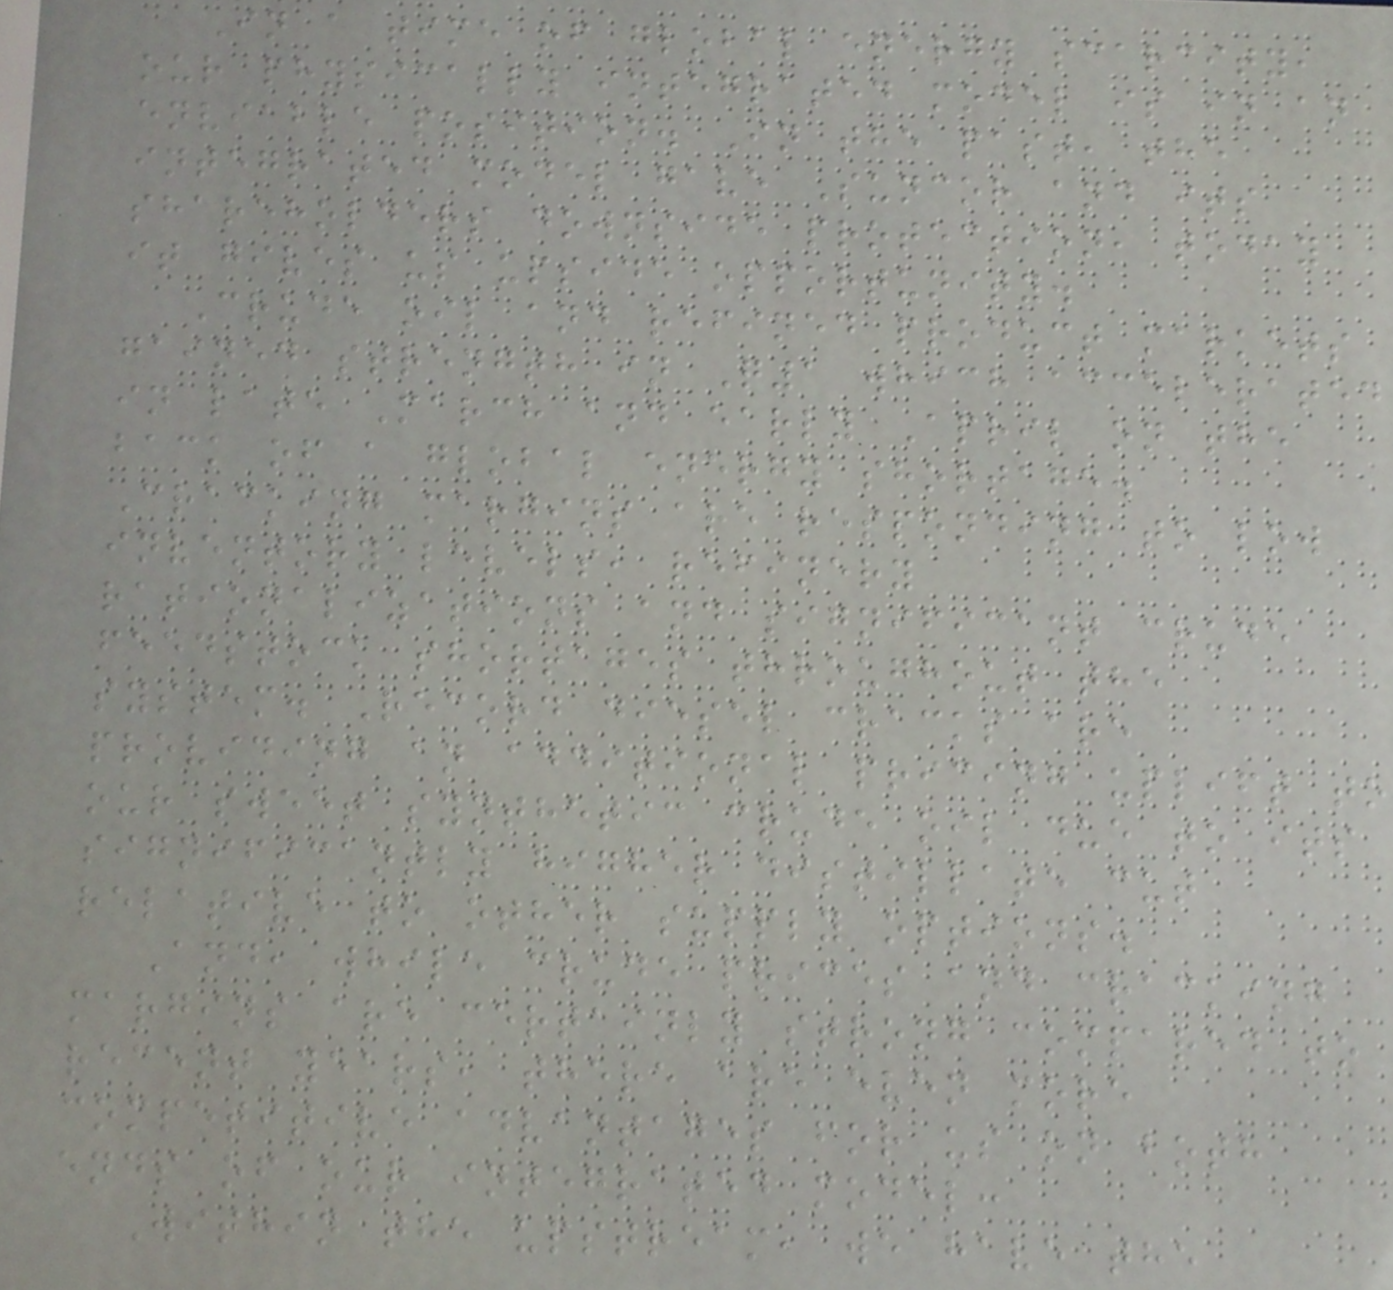In a time of global energy scarcity,
our physically integrated model is in an
enviable position. In the past, the
integrated model gave Suncor and its
shareholders downside protection, today
it gives us upside opportunity.
Crude oil and refined product markets
gained strength in Q1 which accelerated
in late March and early April on the
back of a global energy shortage.
Cracking margins are responding to low
inventory levels, refinery
rationalizations and significant crude
feedstock shortages throughout the
system. Record diesel cracks are
providing an additional pricing uplift to
our sweet synthetic crude oil due to its
significantly higher distillate cut
relative to other supply options.
And, while crude prices and cracking
margins are certainly strong compared to
recent years, there are even more
competitive advantages for us on both
ends of our integrated model:
Within the upstream, we have the
